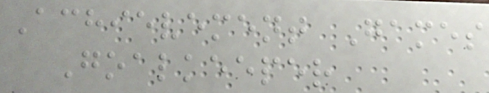Achievement Games
Goalkeeper
